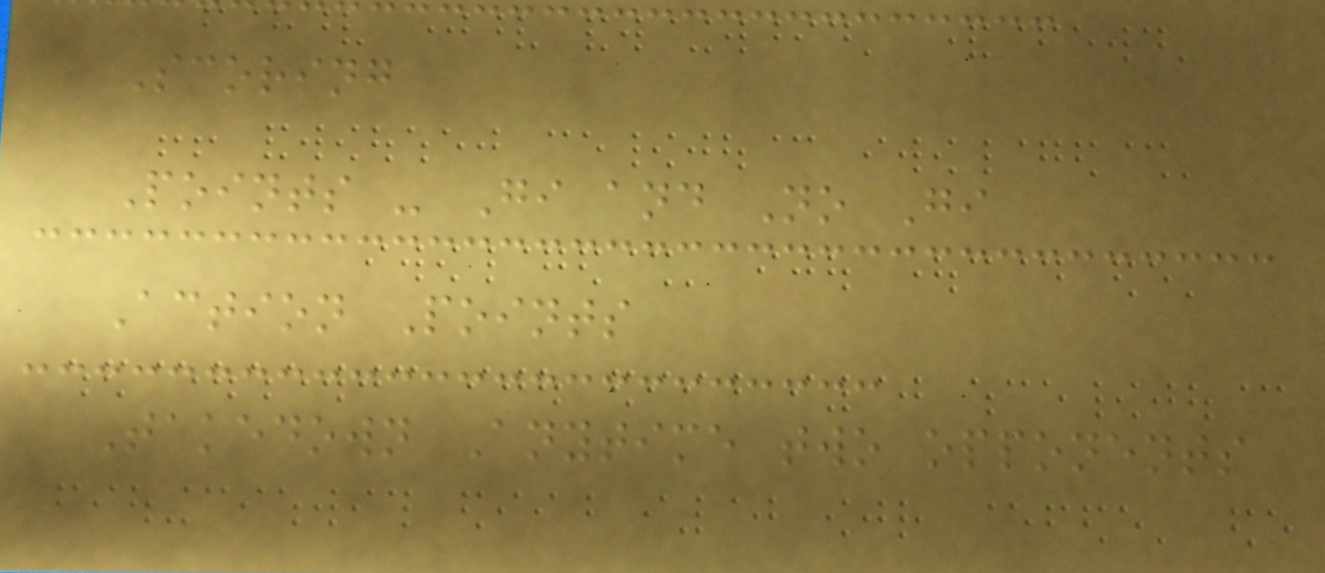Scoring
Points - Gi and No Gi
Action Points
Takedown Anytime two opponents
